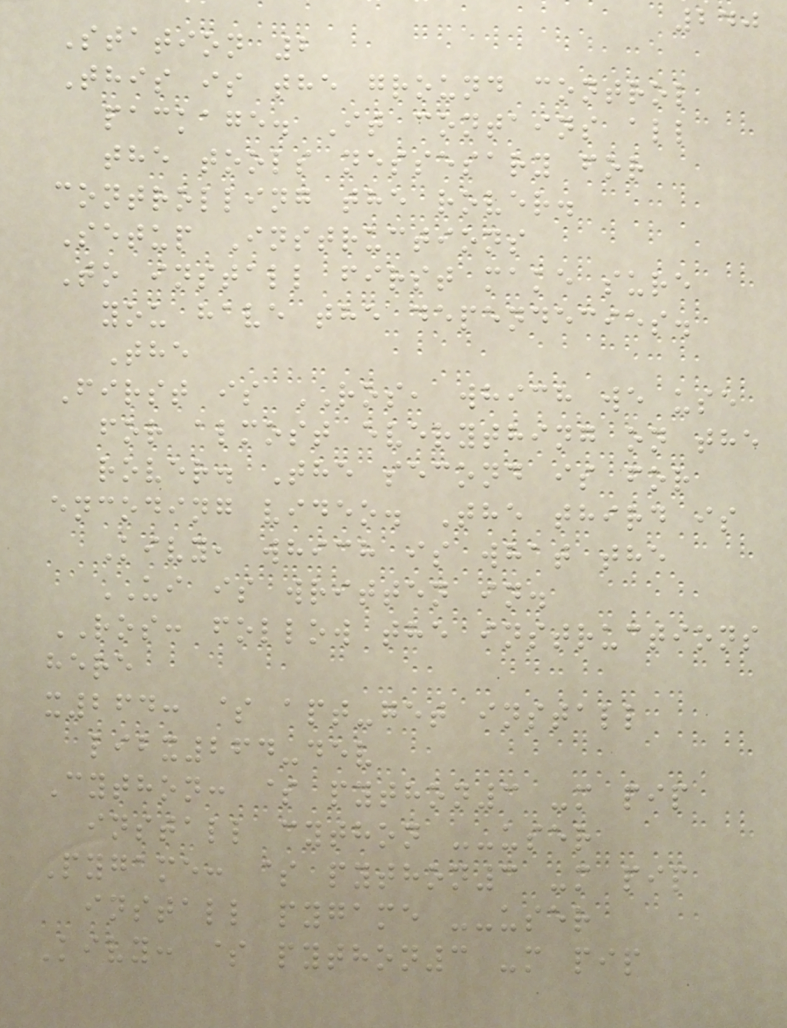240
Station 2
This is the ground control
package. It contains all
the tools nessesary for
controlling the rover.
Setup Instructions
To install first make sure
you have the dependecies.
The
First is ROS, which we use
for almost everything on the
rover. The second is for
encoding video. The third is
Kivy, which is what the
UI is written in.
ROS: follow the instructions
here
x264: $ apt-get install
libx264-dev
Cython: $ python3 -m pip
install cython --user
Pygame: $ python3 -m pip
install pygame --user
Kivy: $ python3 -m pip
